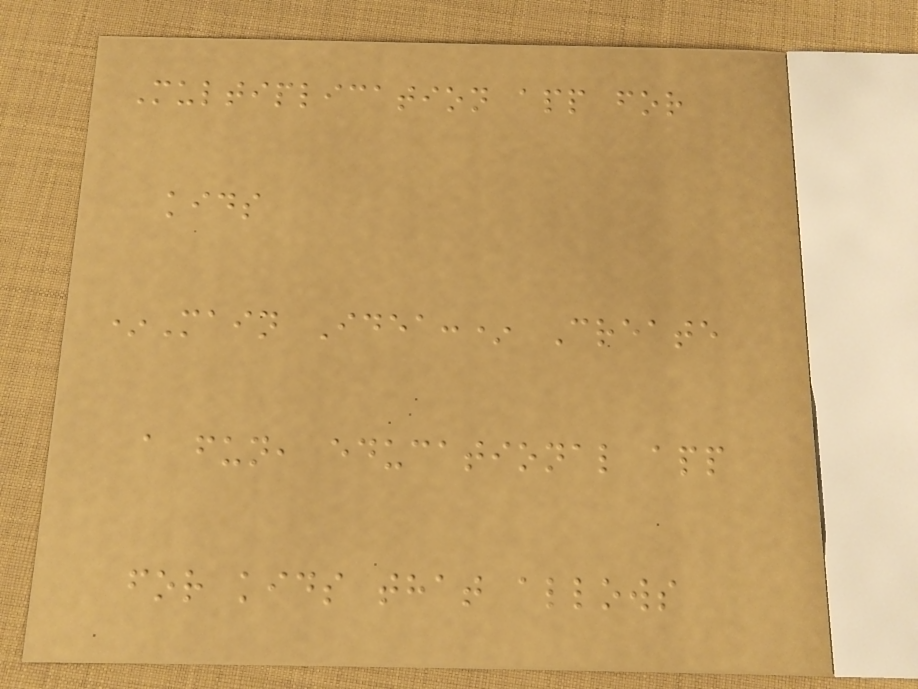Multiplication app for
kids
*Main Idea:* Create
a fun, educational app
for kids that allows
